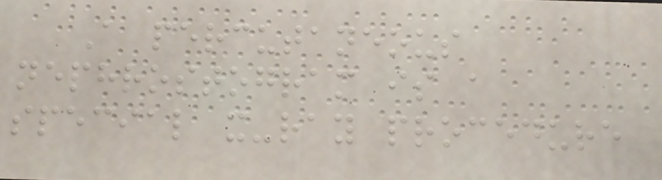A percutaneous
nephrostogram is a
special x-ray procedure
